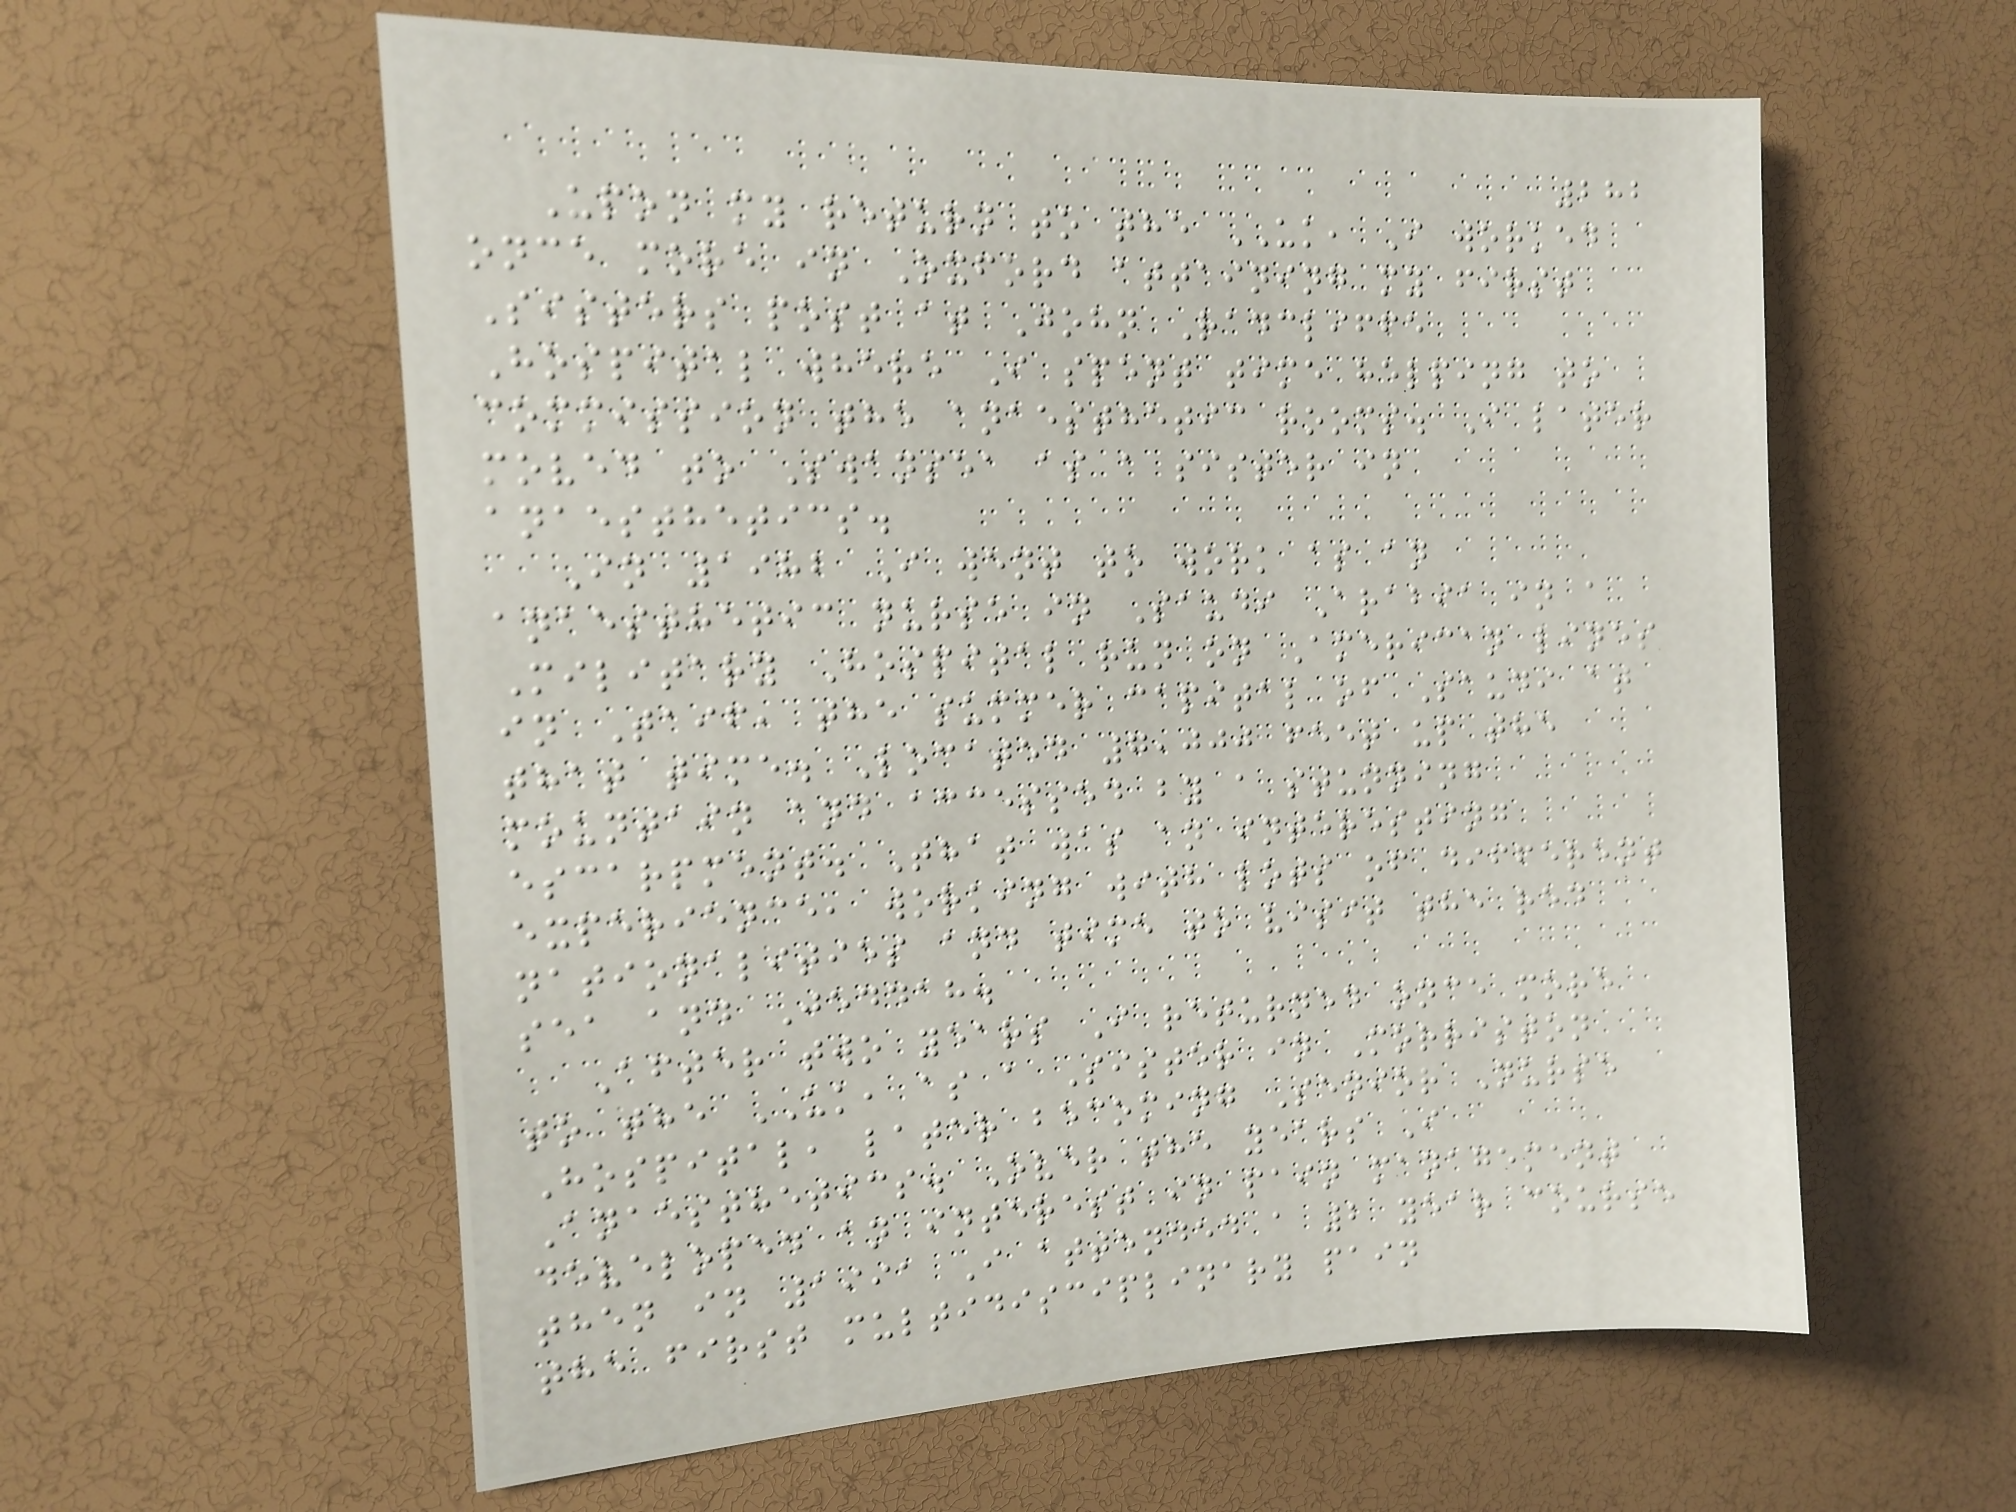282
Upon my return to the UK, I worked
once more in Oxford attaining my first
Sisters post at John Radcliffe
Hospital where I spent time helping to
commission the anaesthetic rooms. I later
moved to Swansea as a sister in
anaesthetics.
In 1982 I went to work as an
anaesthetic nurse in Saudi Arabia in a
Military Hospital run on American lines
in Taif, the summer capital of Saudi at
that time. Located 7,000 feet up the
mountain and accessed by a stunning
escarpment. That was an interesting
experience, working with lots of different
nationalities and time to visit the red
sea and Jeddah.
After two years I returned once more
to the UK, as a Sister in Morriston
Hospital, later becoming Senior Nurse
Anaesthetics. Over the years I
developed an interest in pain management
then in 1991 I attended a 2 year course
the first multidisciplinary pain
